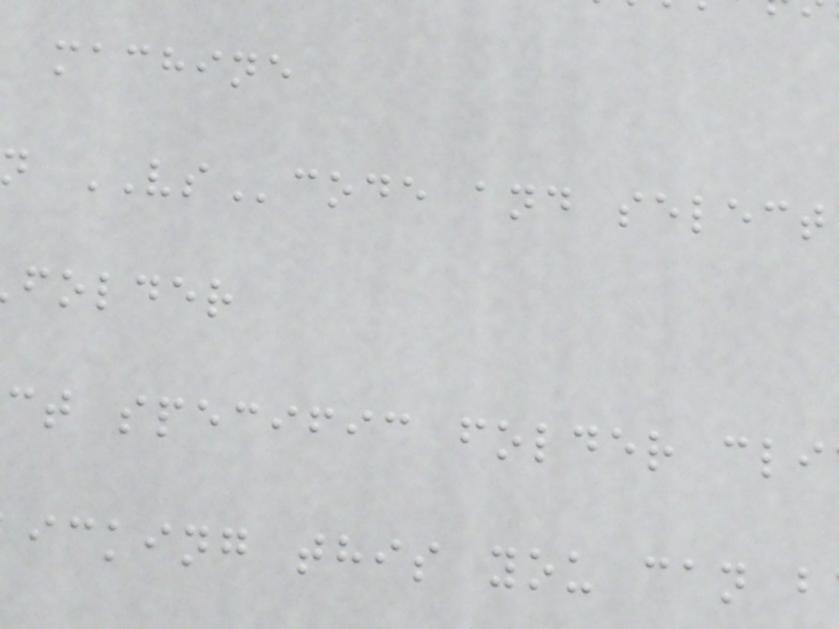machine
n VScode and select
folder
ct specific folder cli
icking this you can b
